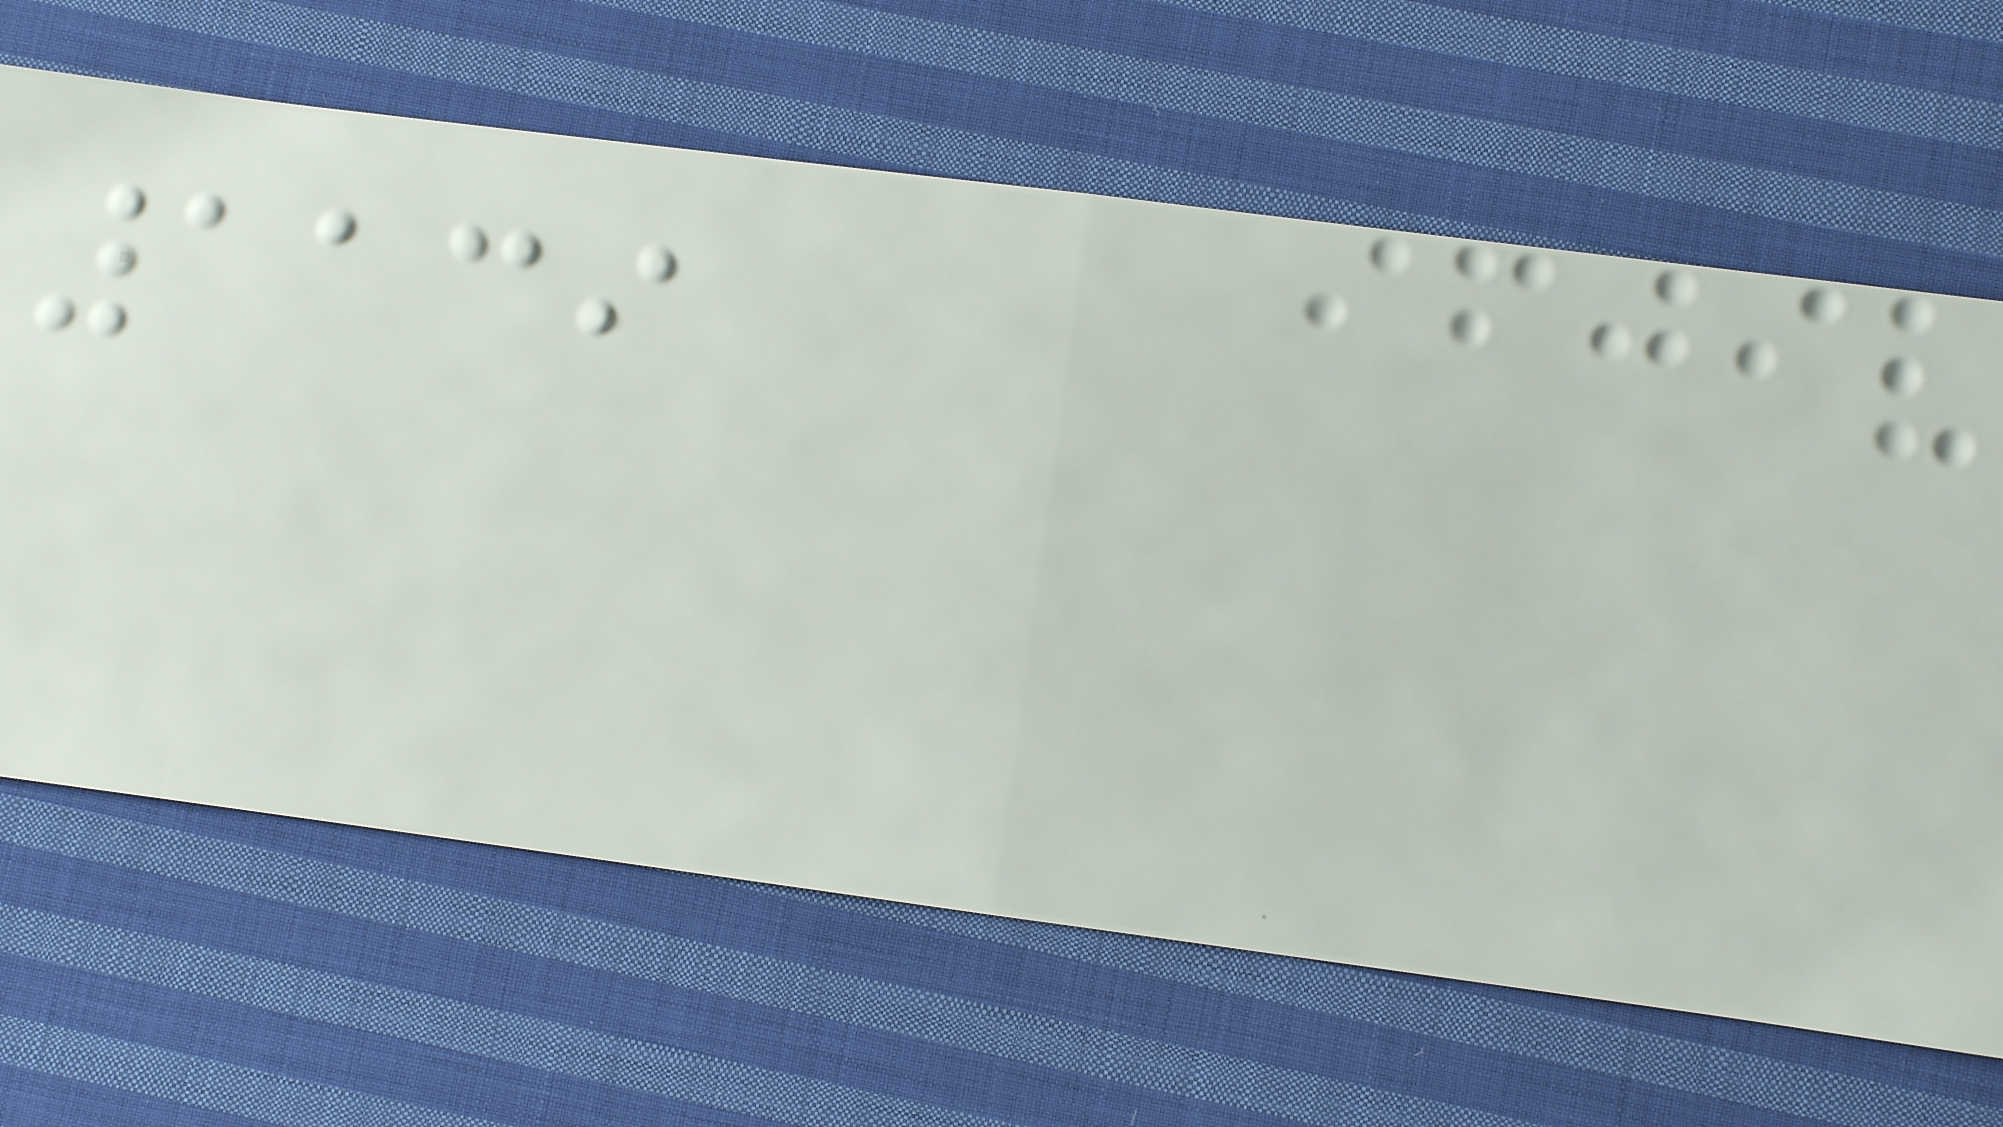1139
